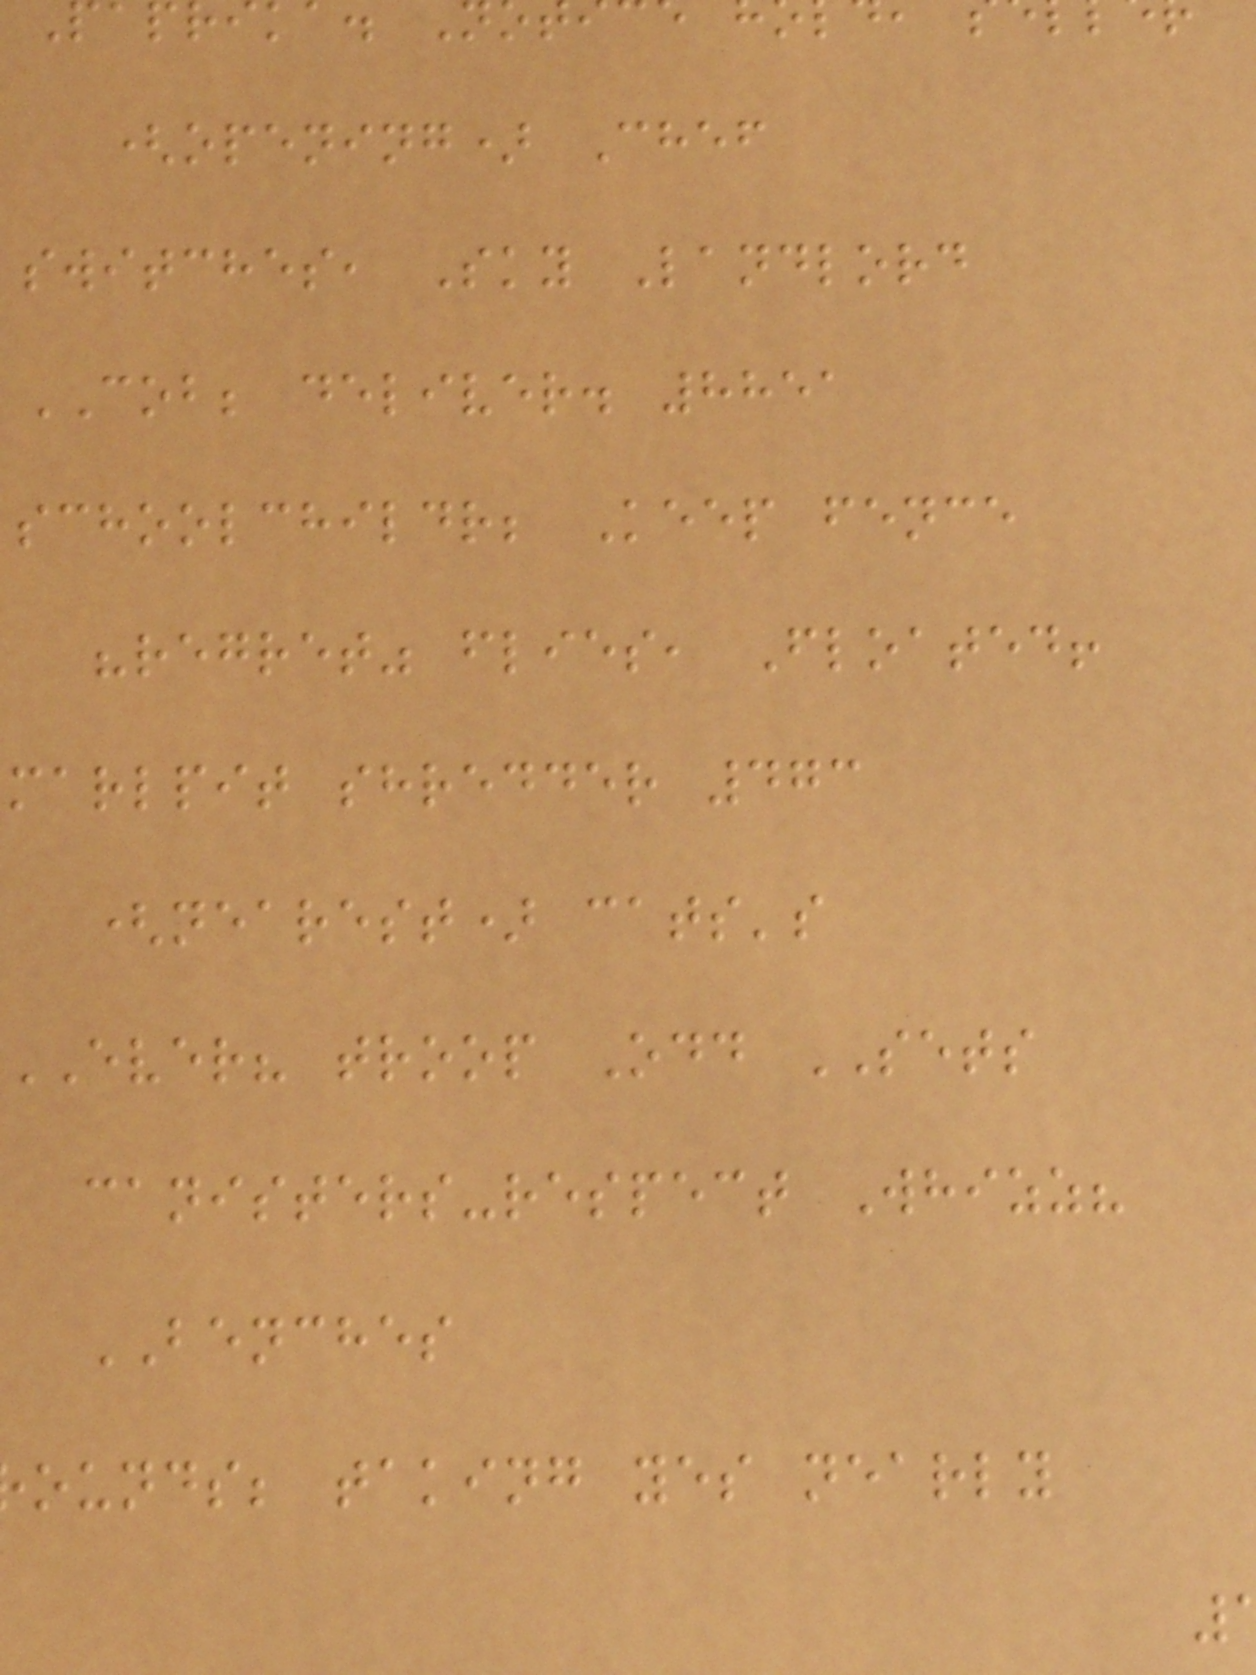(opening) Chef
switches, Sky Landlord
COB; deliver. 8851
schoolchildr; Keep fence
"regret" flies, Floated!
marlpit shredder 473
(nearest) cats's
EVER? troop Odd SETS
canisters-respect Whizz?
BENCHES
ounds; taking yes nearly
